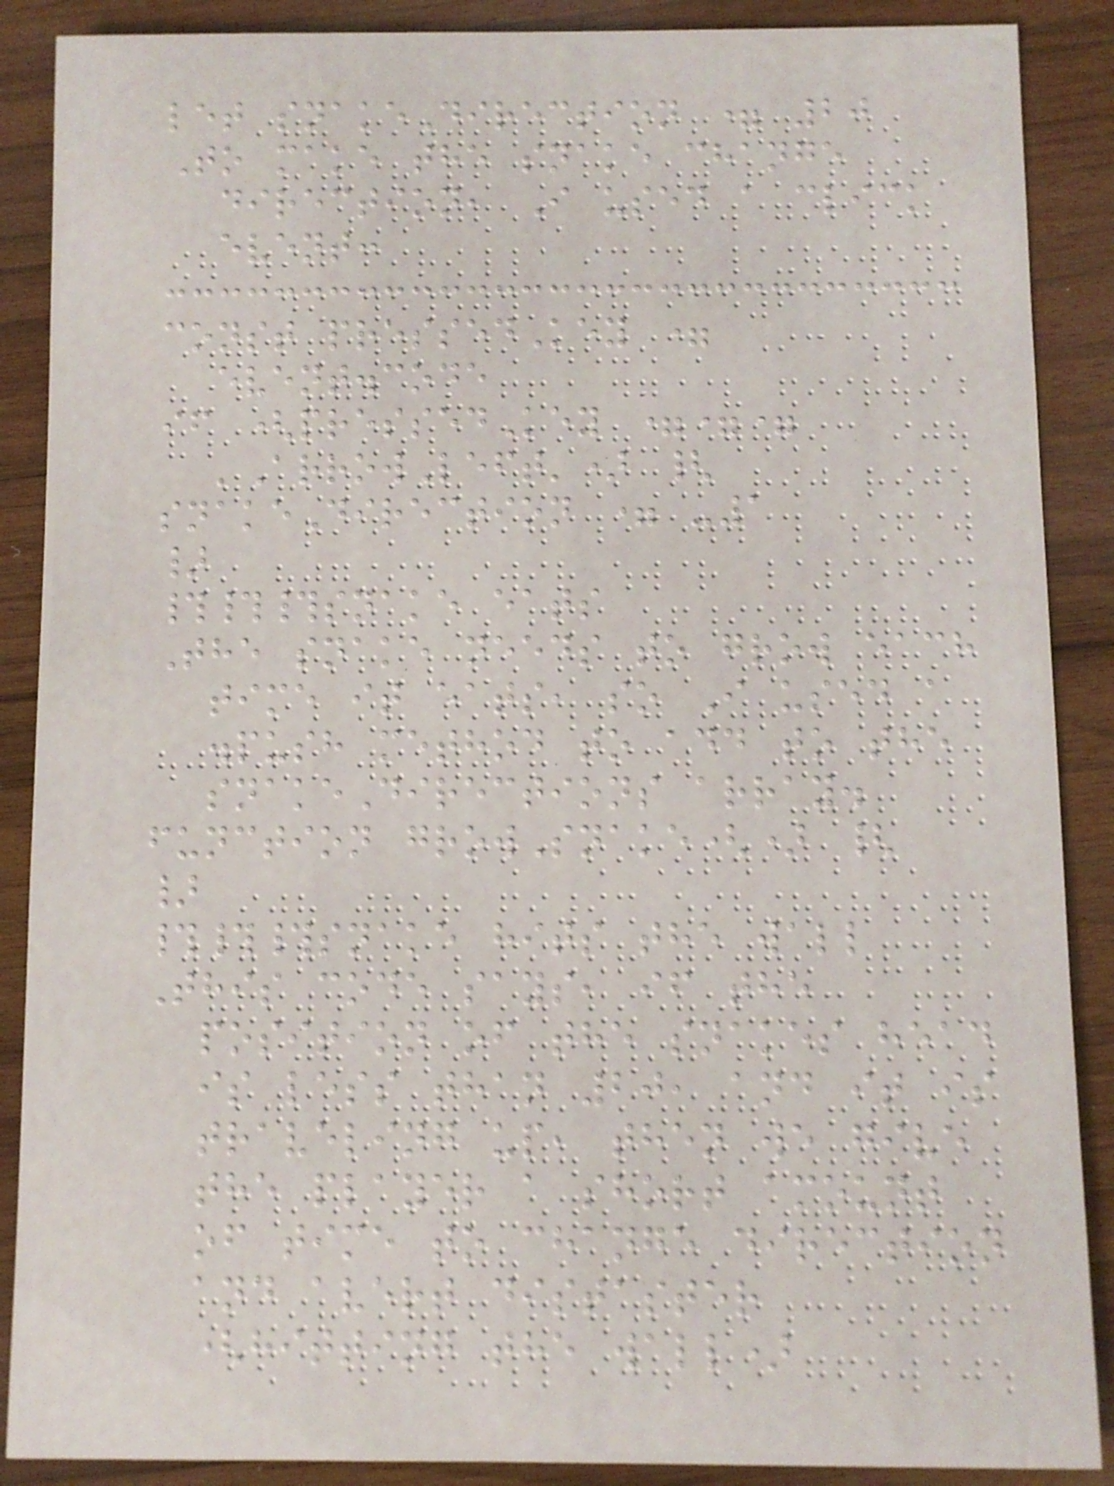let snakeDirection = 20
To make the snake change
direction, I used a click
event:
const pressedKey =
event.code
if (pressedKey ===
'ArrowLeft') {
snakeDirection = -1
}
###snake eats
The snake needs to grow each
time it eats, so I used a
.push method to add to the
snakeDirections array.
function growSnake() {
}
###snake hits the wall
This code says, if the
position of the snakes head
is less than 20, and it is
traveling up, then we give
the player a short amount
of time to change direction
and avert distaster
(hitting the wall)
